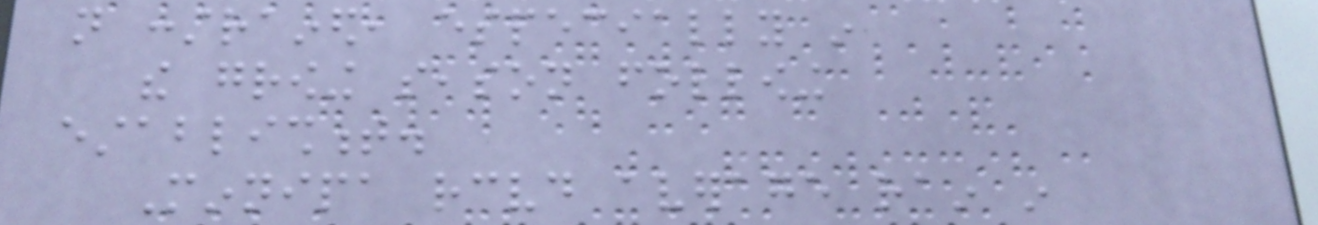not constrained, especially in
the growing season following
establishment.
Minnipa received average rain in
